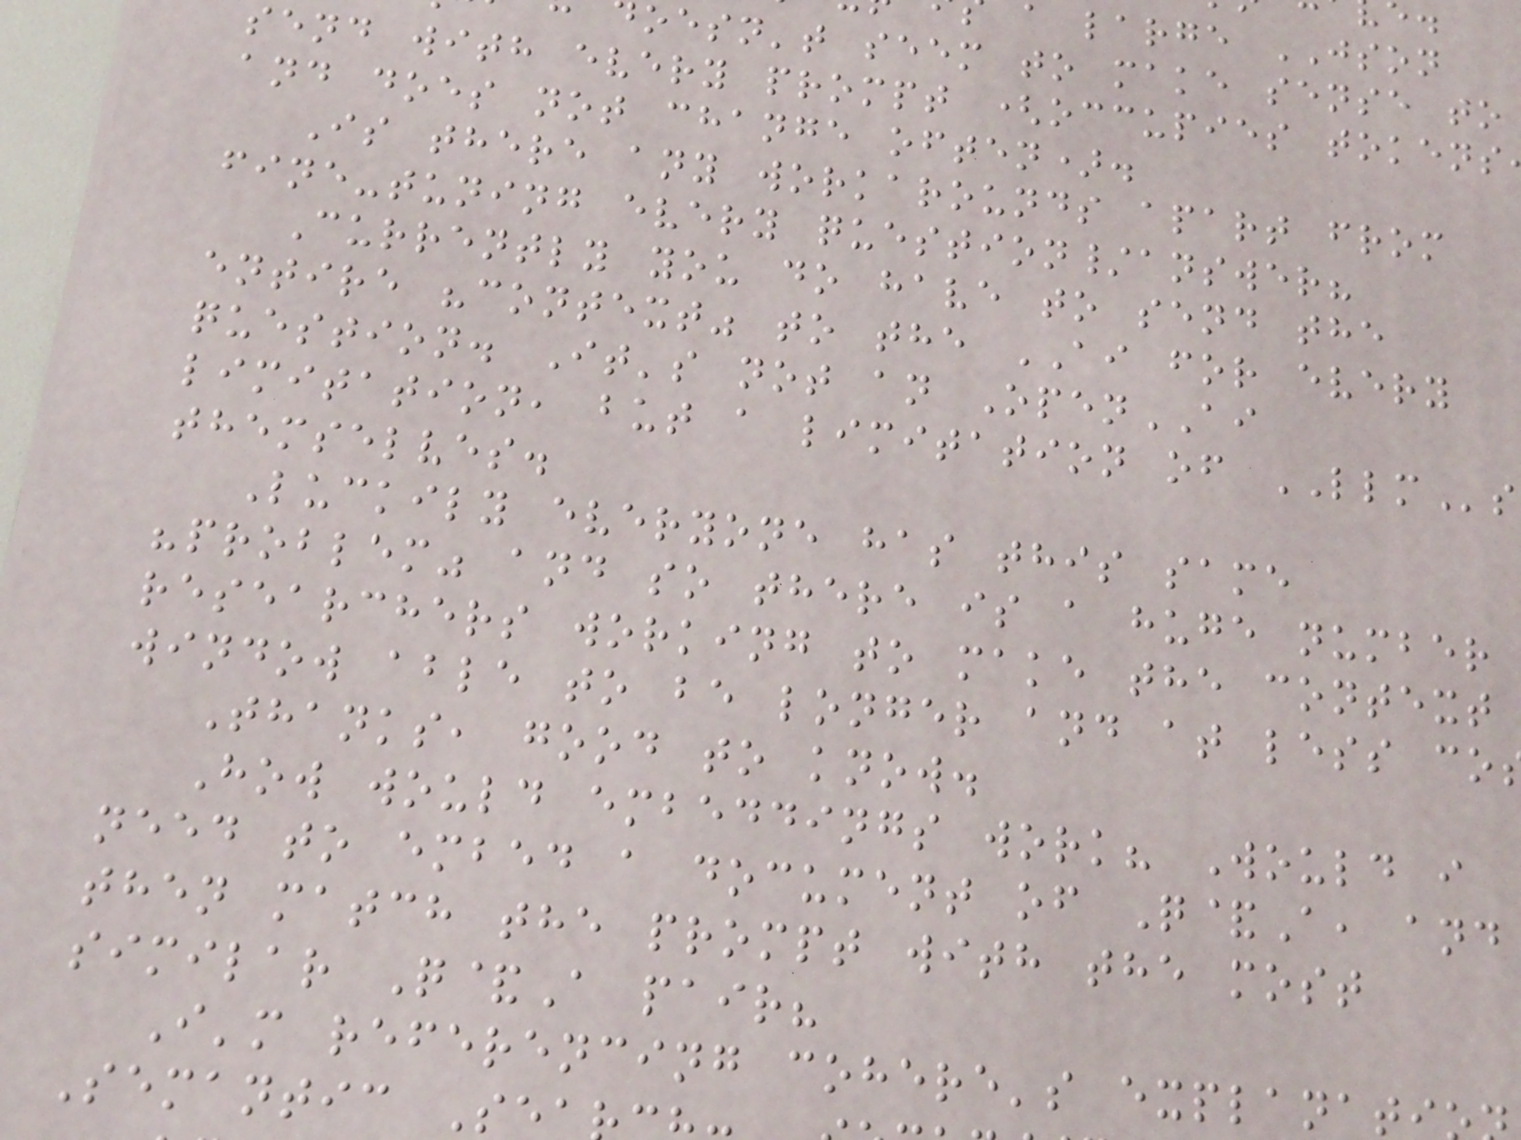a large JSON
oesn't seem to make sense to
send with every prompt (occupies tokens
and does not change often).
Is there any workarounds apart from
fine-tuning every question/answer?
Currently you do have to send the
entire "context" to the AI for every
question. It's not an OpenAI
limitation, but a limitation of LLMs
themselves.
Luckily everyone has this same
"problem" and so there is a huge number
researchers working to make the context
window able to be longer and at less co
Thanks, good to know.
How would embeddings work? Would i
need to embed a document of Q&A, and
then match the prompt with the most
similar Q&A pair?
I'm referencing cohere's explanat
Semantic Se
